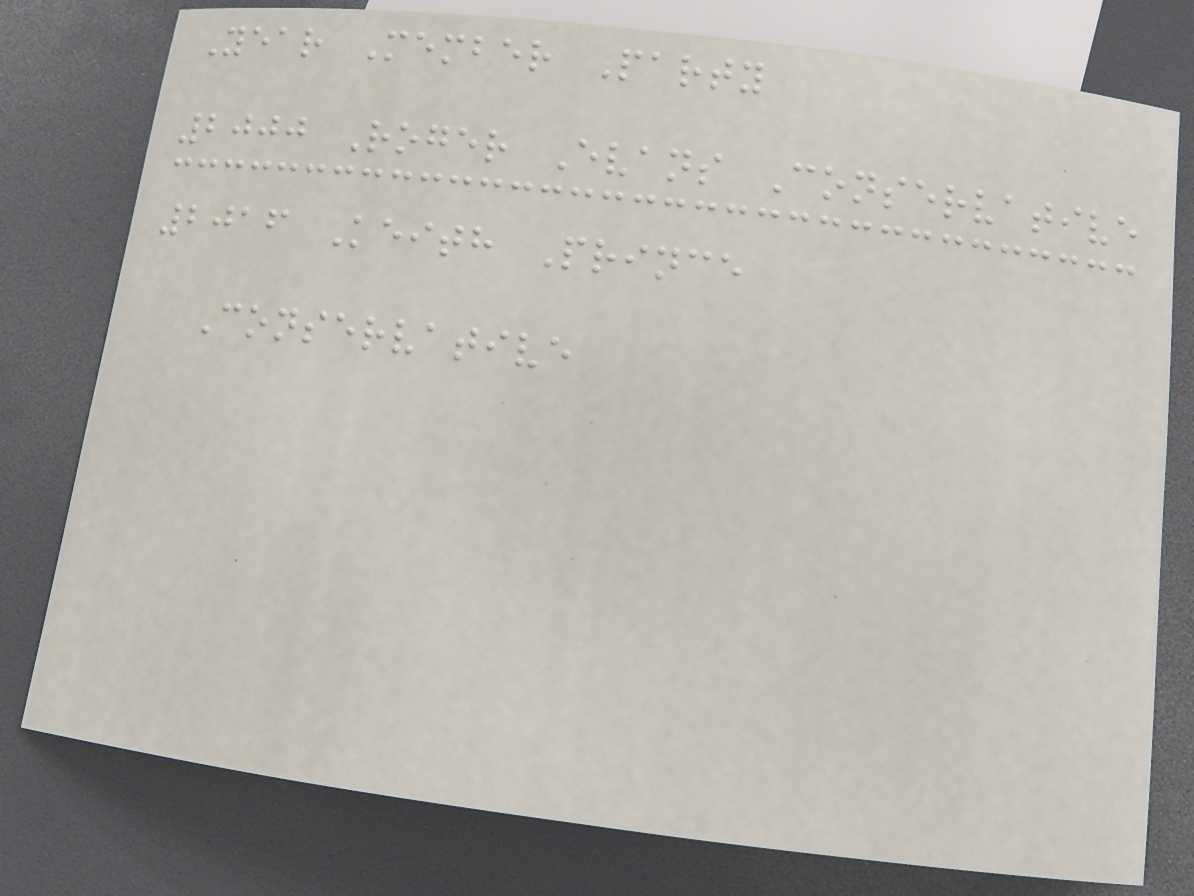Year Member Party
2000 Roger Evans Conservative
2016 Keith Prince
Conservative
